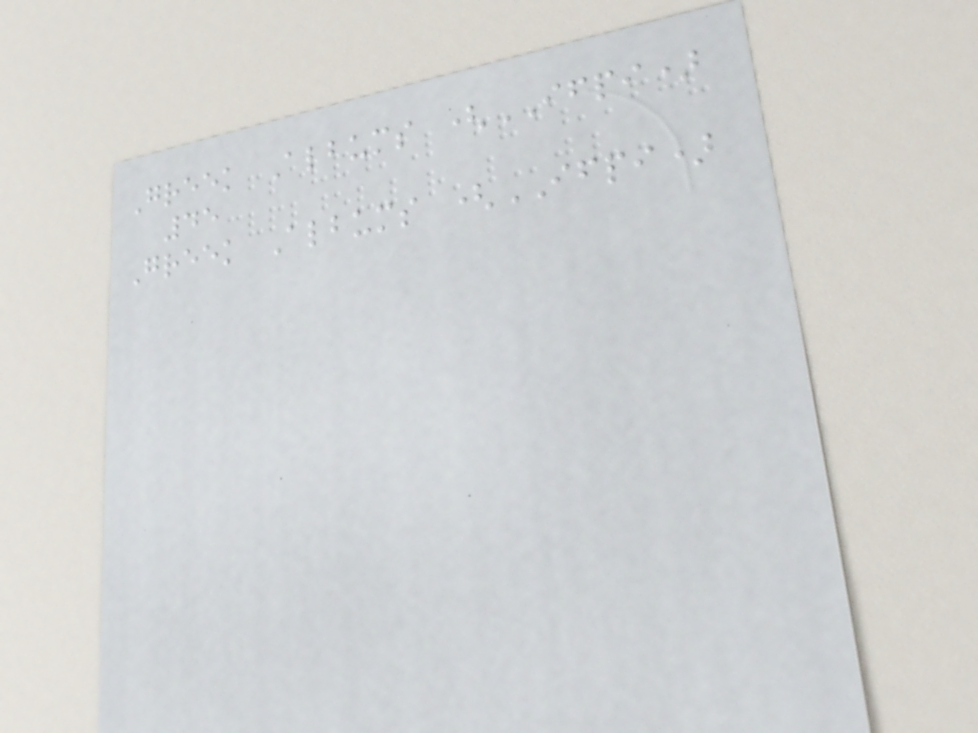Greek Albums (IFPI)
45
Greek Albums (IFPI)
